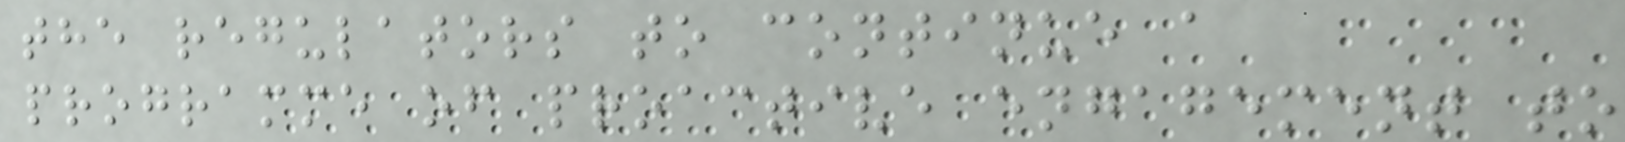the regulators to continue a
programme of proactive engagement to
